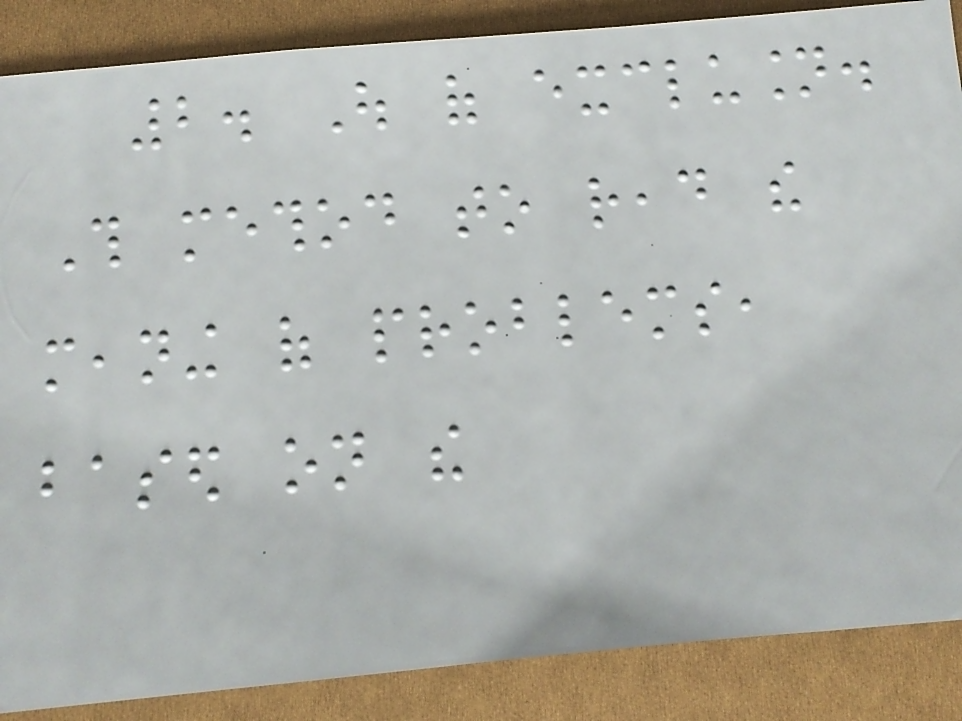2. Out of exclusion.
This method to read the
meaning of problems,
based on the
